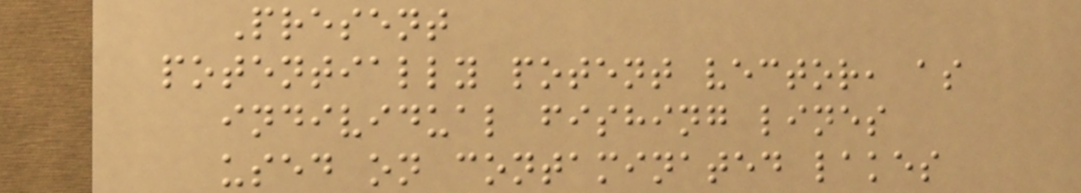Present
potentially potent vector, as
individual fishing lines
used on contaminated lakes
